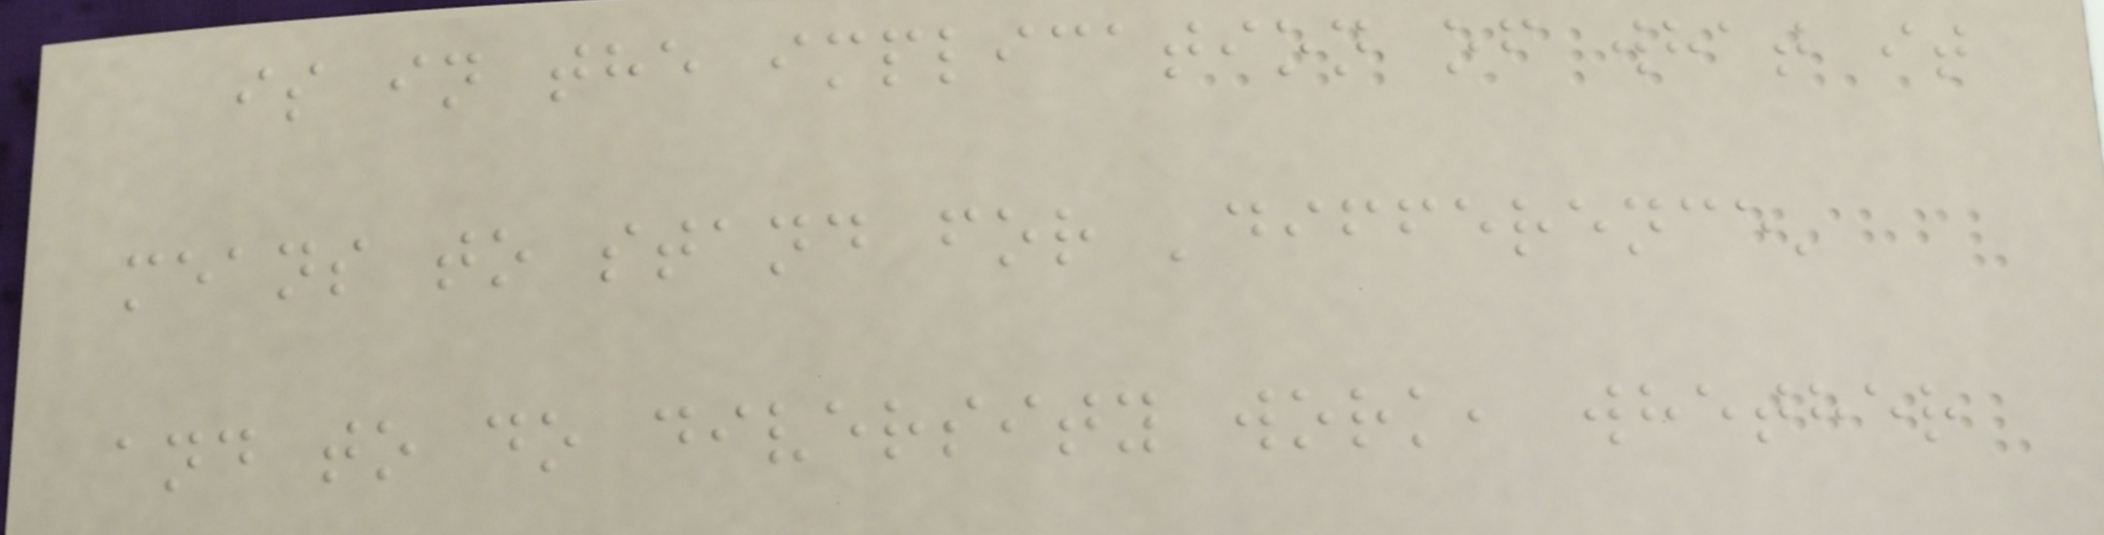is in the implication of what it
means to stand for 'difference'
and to do diversity work, whether
